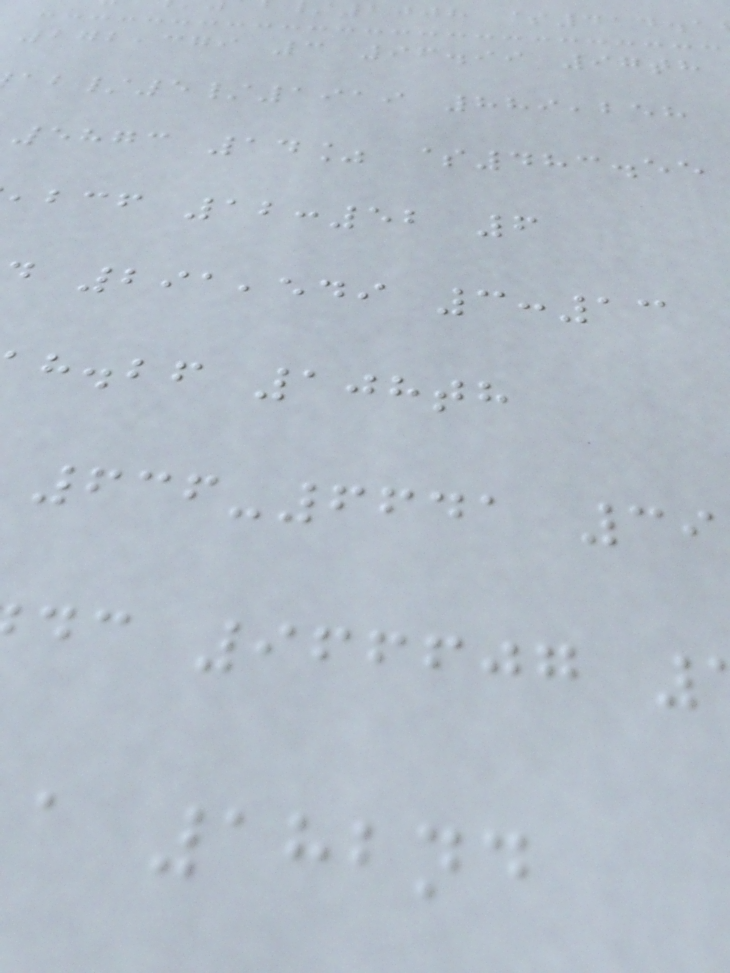2008 $414.1
272,379 3 96.99 97th
/5/1919 889,258
5873 14% $483.55
,bcf 12:52 6
291,549 3:13
h.bf 108th
636-6641 39
dc 966607
a 182nd
